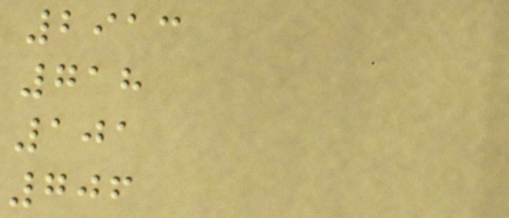2913
718
101
706
